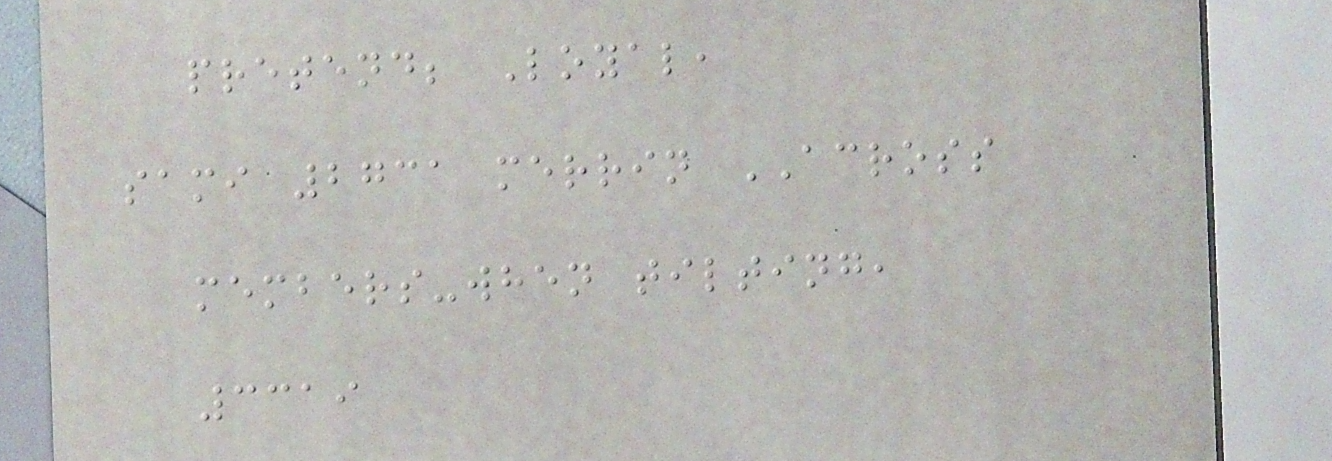pretend; Loyal,
sami 2731 merrin ACROSS
members-when tilting,
3319
